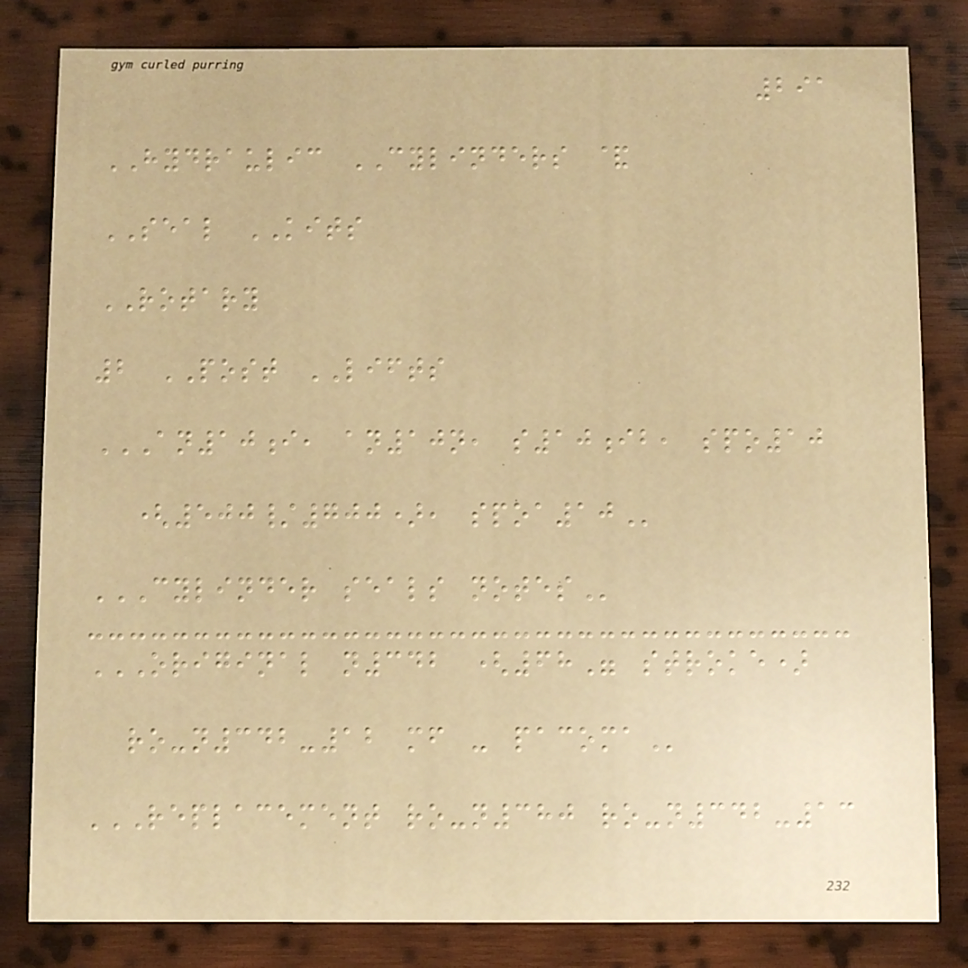291
HYDRAULIC CYLINDERS &
SEAL KITS
ROTARY
2 POST LIFTS
AN10I, AN10N, S10IB, SPO10
(500/700), SPOA10
CYLINDER SEALS NOTES
ORIGINAL N342 (68" STROKE)
RO-N342-12 MF - PACOMA
REPLACEMENT RO-N380 RO-N342-13
